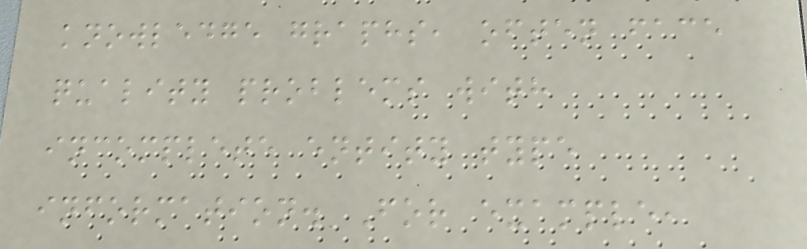knowledge graphs, often face
quality problems with
incomplete entity type
information. For example,
